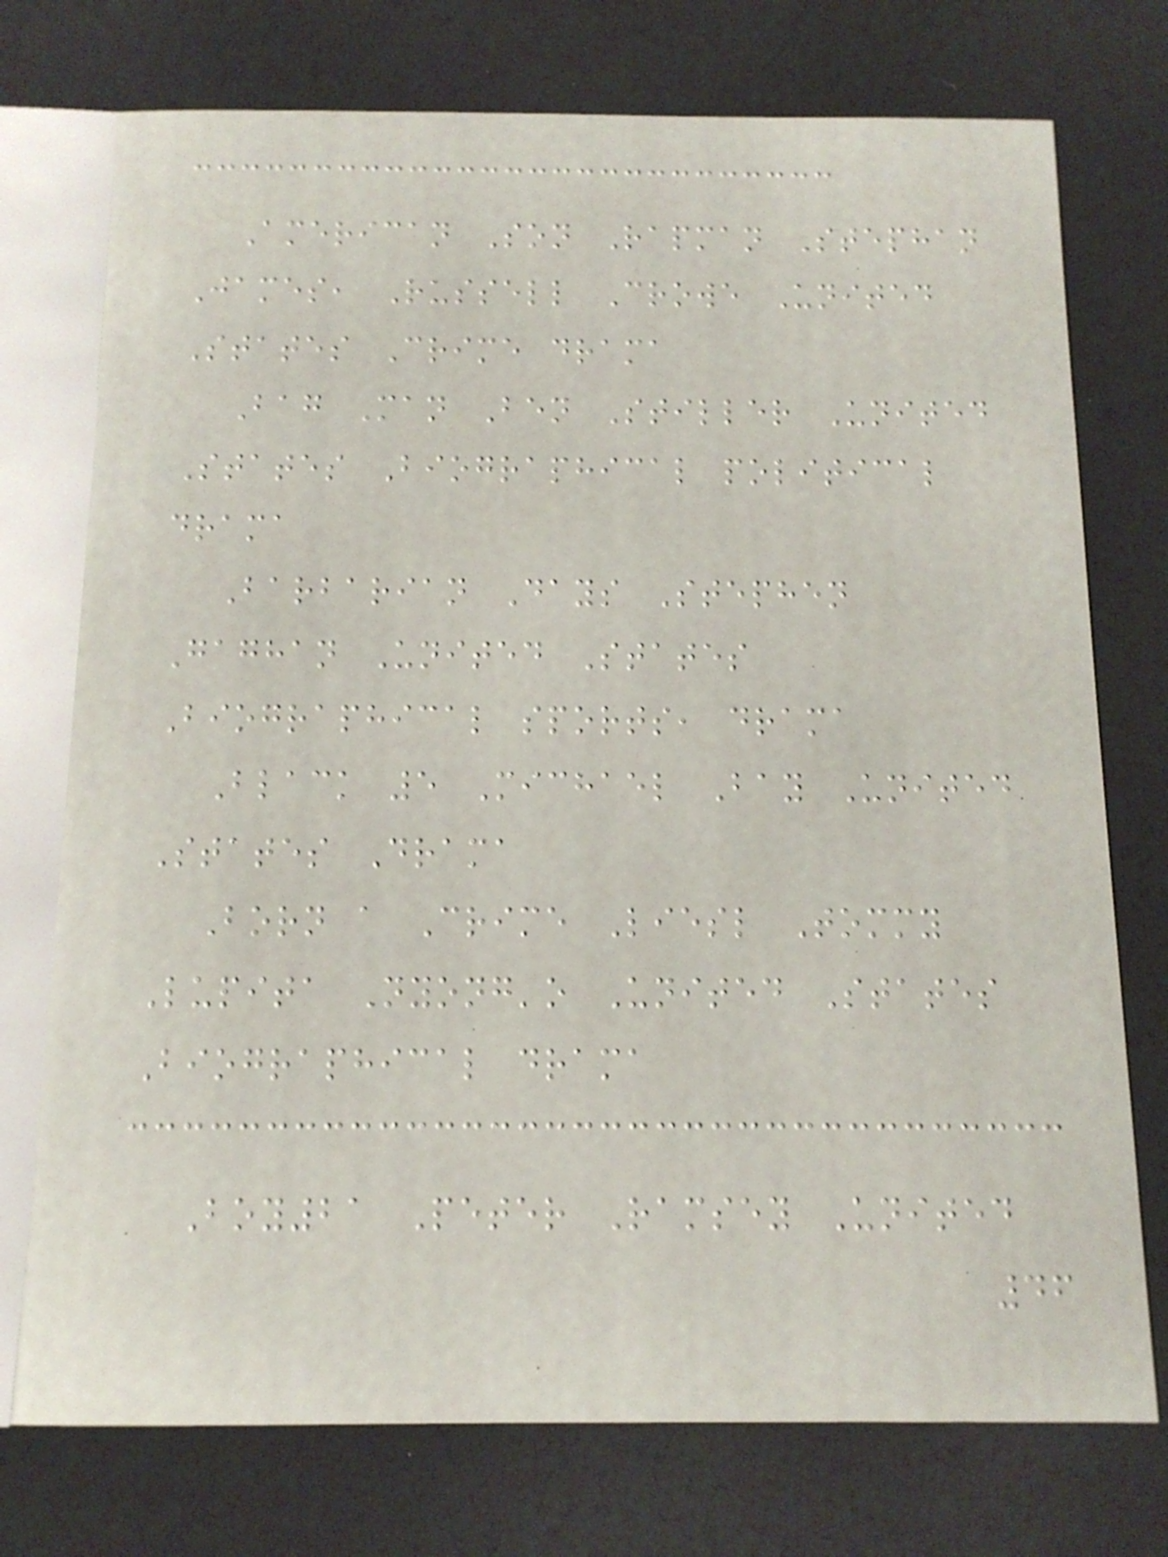American Son Rapman Stephan
James, Russell Crowe United
States Crime drama
Bag Man Ben Stiller United
States Biographical political
drama
Barbarian Days Stephen
Gaghan United States
Biographical sports, drama
Black 5 Michael Bay United
States Drama
Born a Crime Liesl Tommy
Lupita Nyong'o United States
Biographical drama
Boy21 Peter Ramsey United
46
